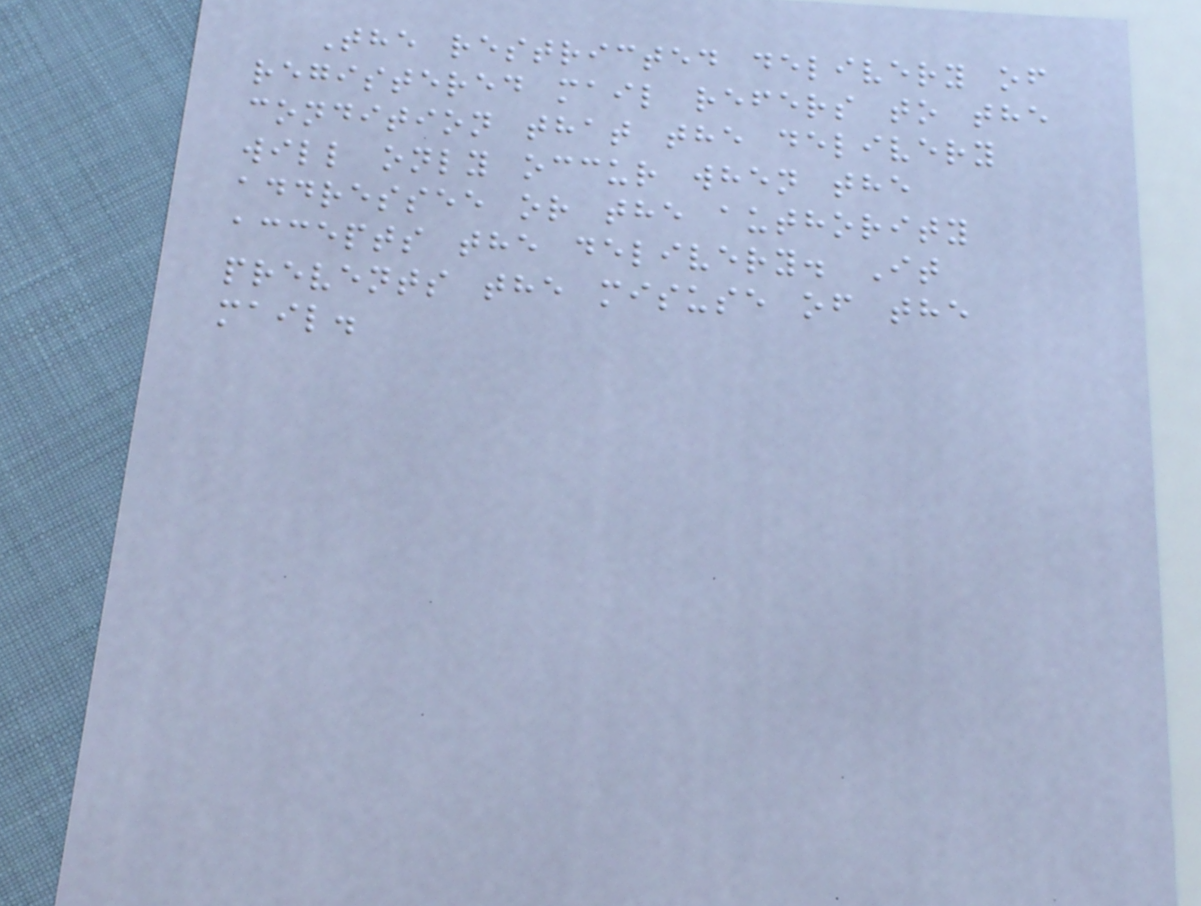The restricted delivery of
registered mail refers to the
condition that the delivery
will only occur when the
addressee or the authority
accepts the delivery. It
prevents the misuse of the
mail.
